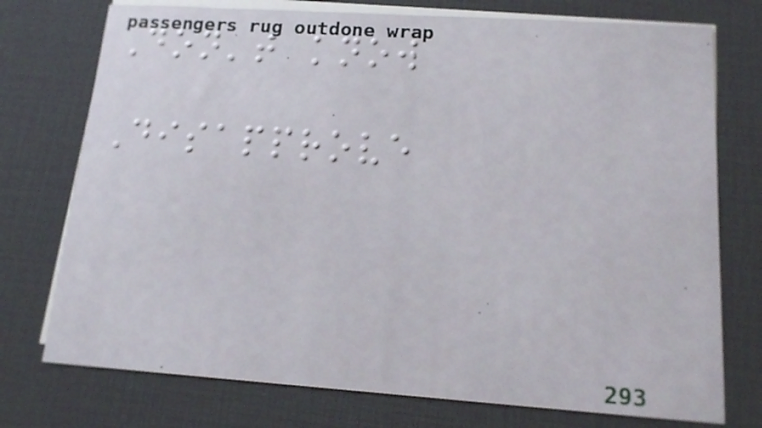Don't know
Disapprove
